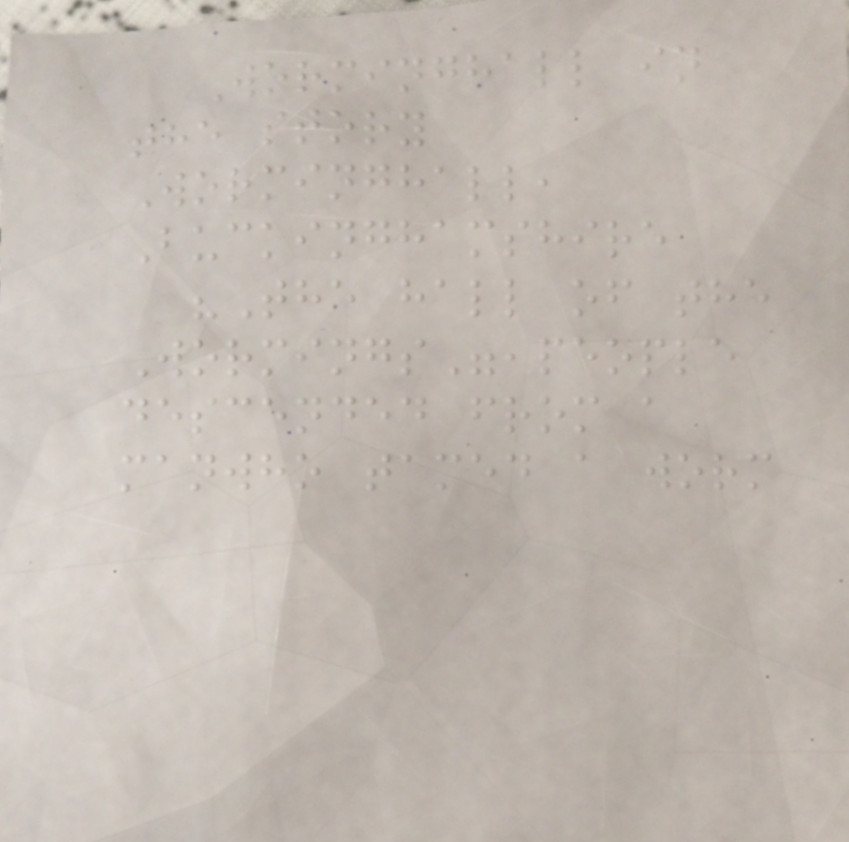Worminghall in
the story
Worminghall,
Buckinghamshire
"The hall of the
Wormings",people
descended from a
manwho tamed a worm
